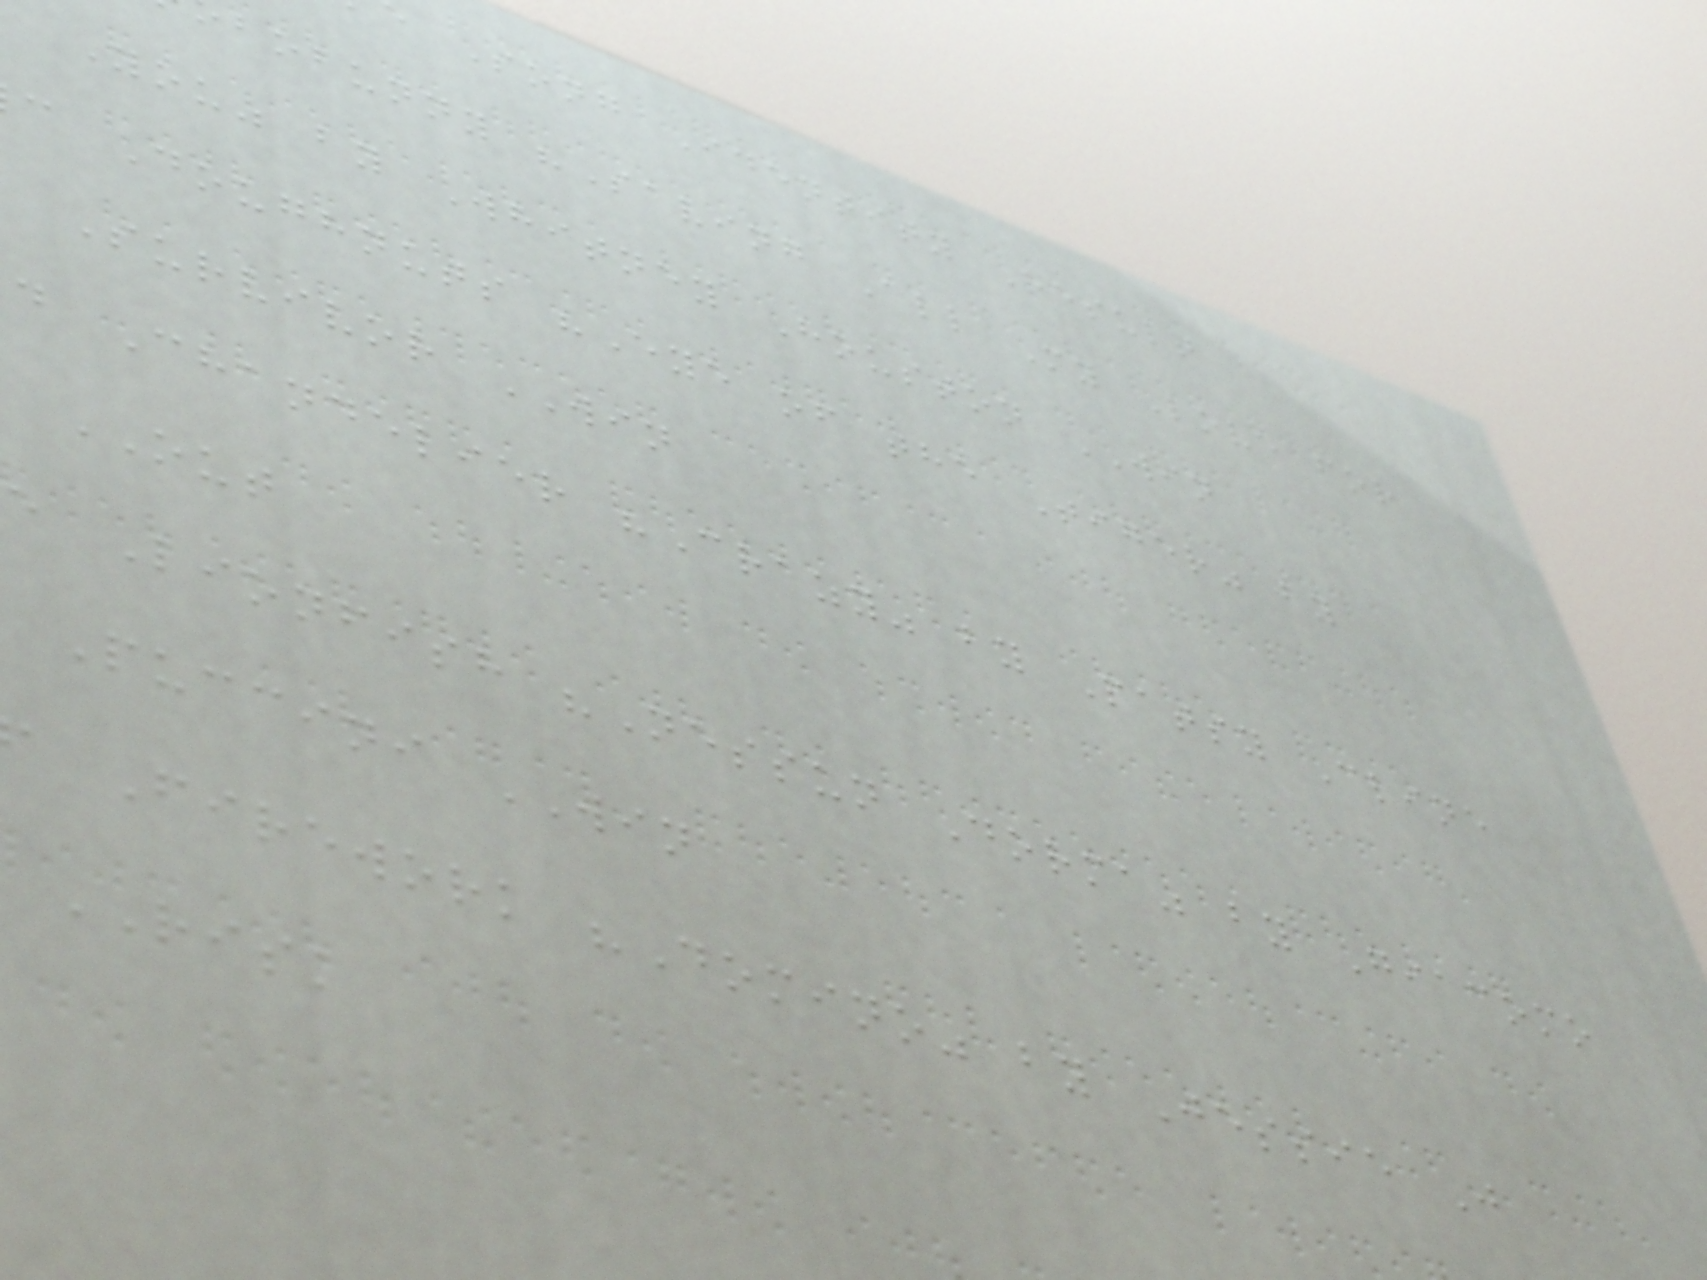Song Identity Result
bobunny "Saving All My Love for
You" by Whitney Houston WIN
c Doughnuts "Eye of the Tiger" by
Survivor WIN
d Chandelier "Crazy" by Patsy Cline
OUT
e Lionfish "Nessun Dorma" by Giacomo
Puccini WIN
Firework "Domino" by Jessie J
RISK
